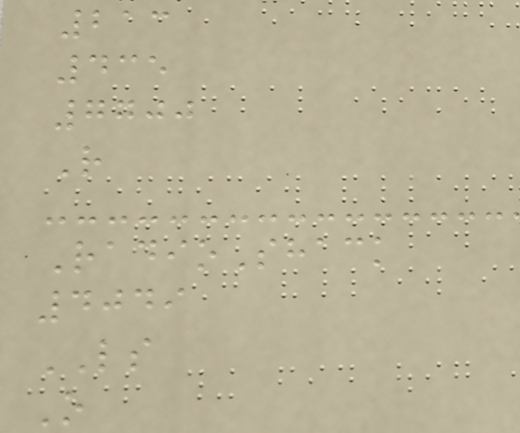213
435
7700
R
RadioShack
4049
LS
O
